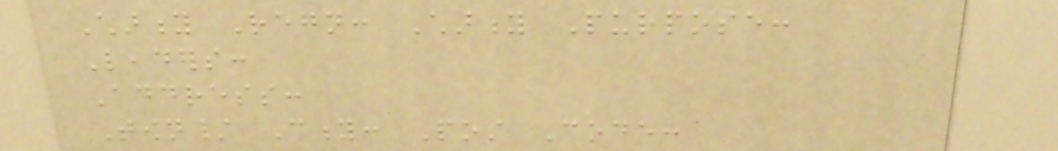Charity Regn: Charity Purpose:
Leaders:
Address:
Town/ City: Post Code:
